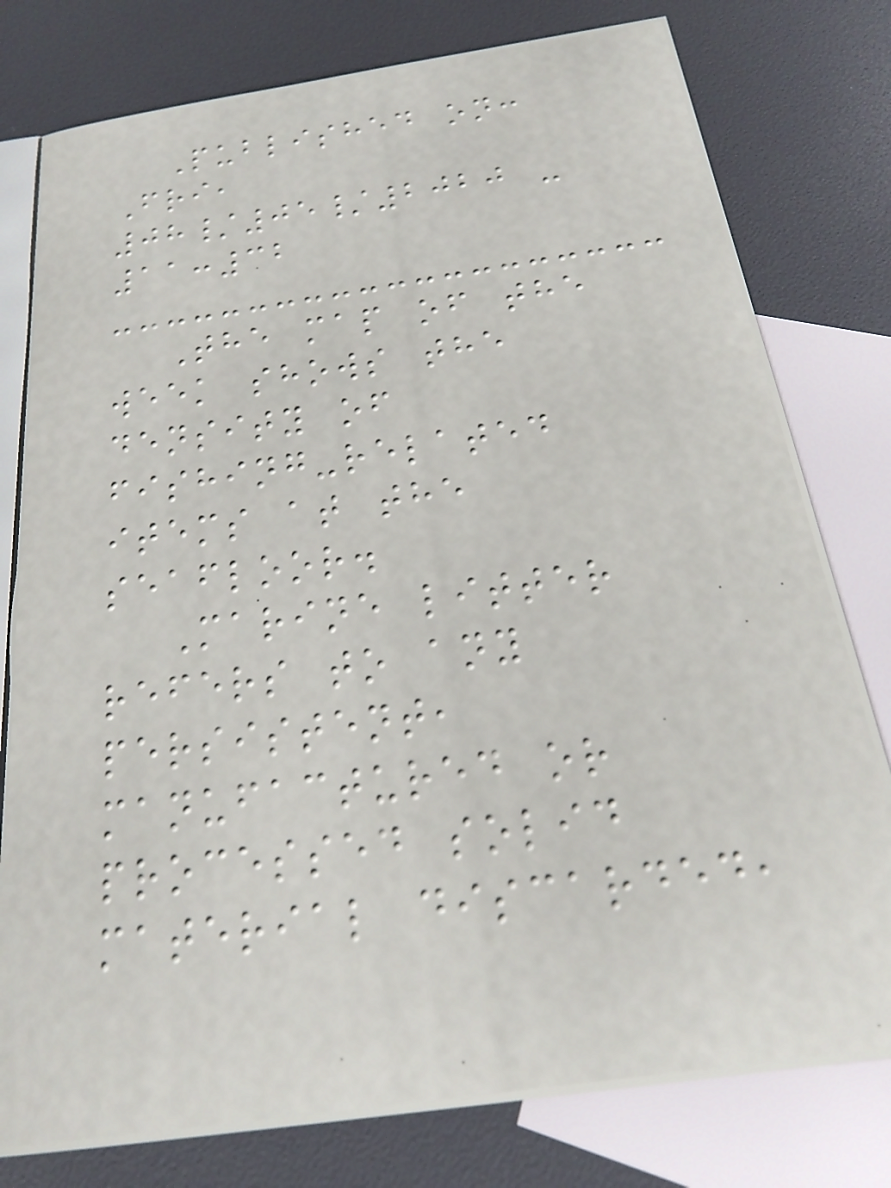Published on:
Fri,
08/05/2020 -
11:32
The map of the
week shows the
density of
fishing-related
items at the
seafloor.
Marine litter
refers to any
persistent,
manufactured or
processed solid
material discarded,
